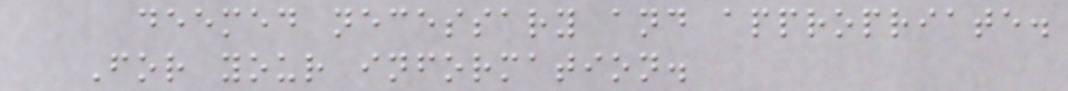deemed necessary and appropriate.
For your information.
